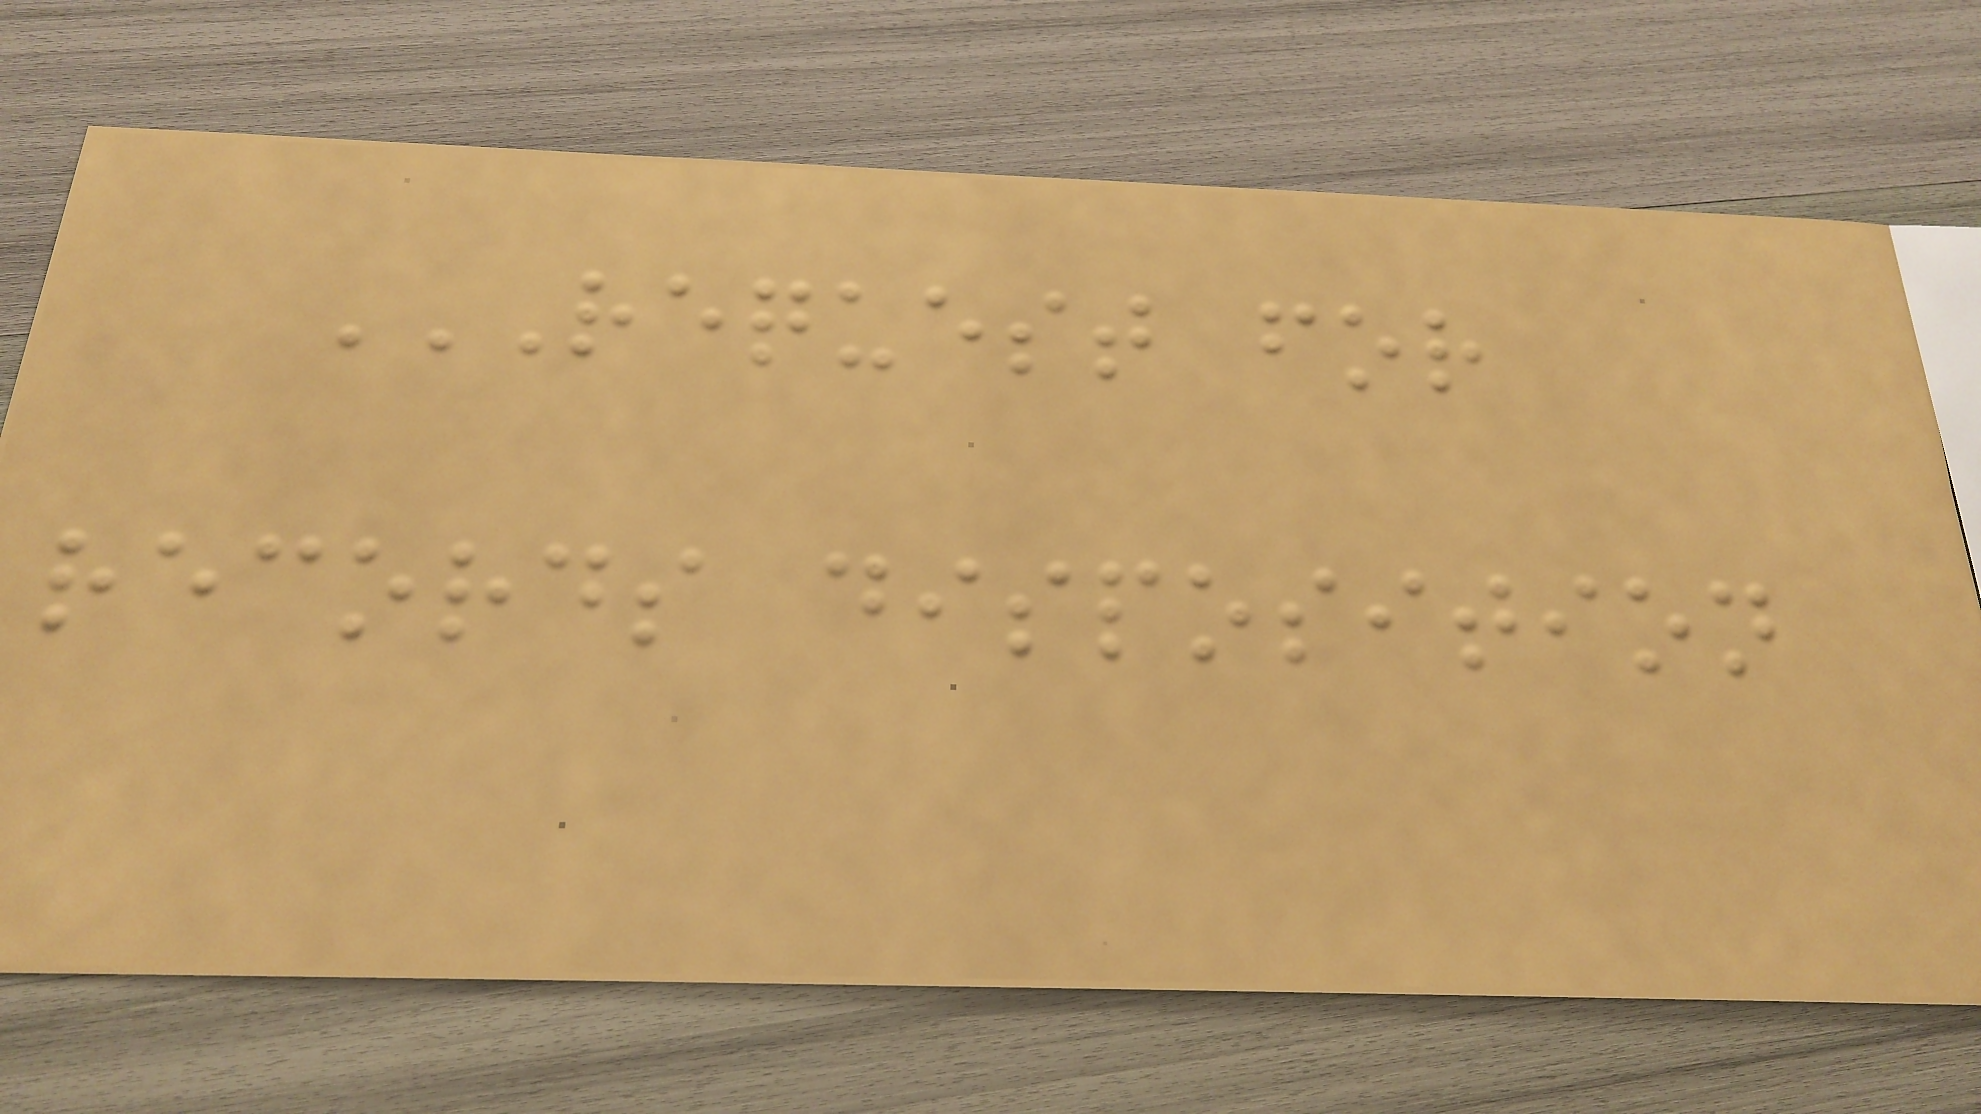REQUEST FOR
RECORDS DISPOSITION
